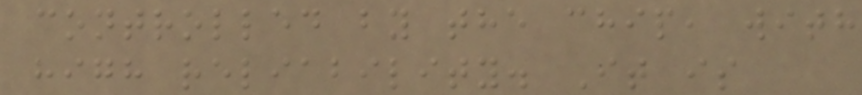controlled by the chip, with
high reliability. It is
